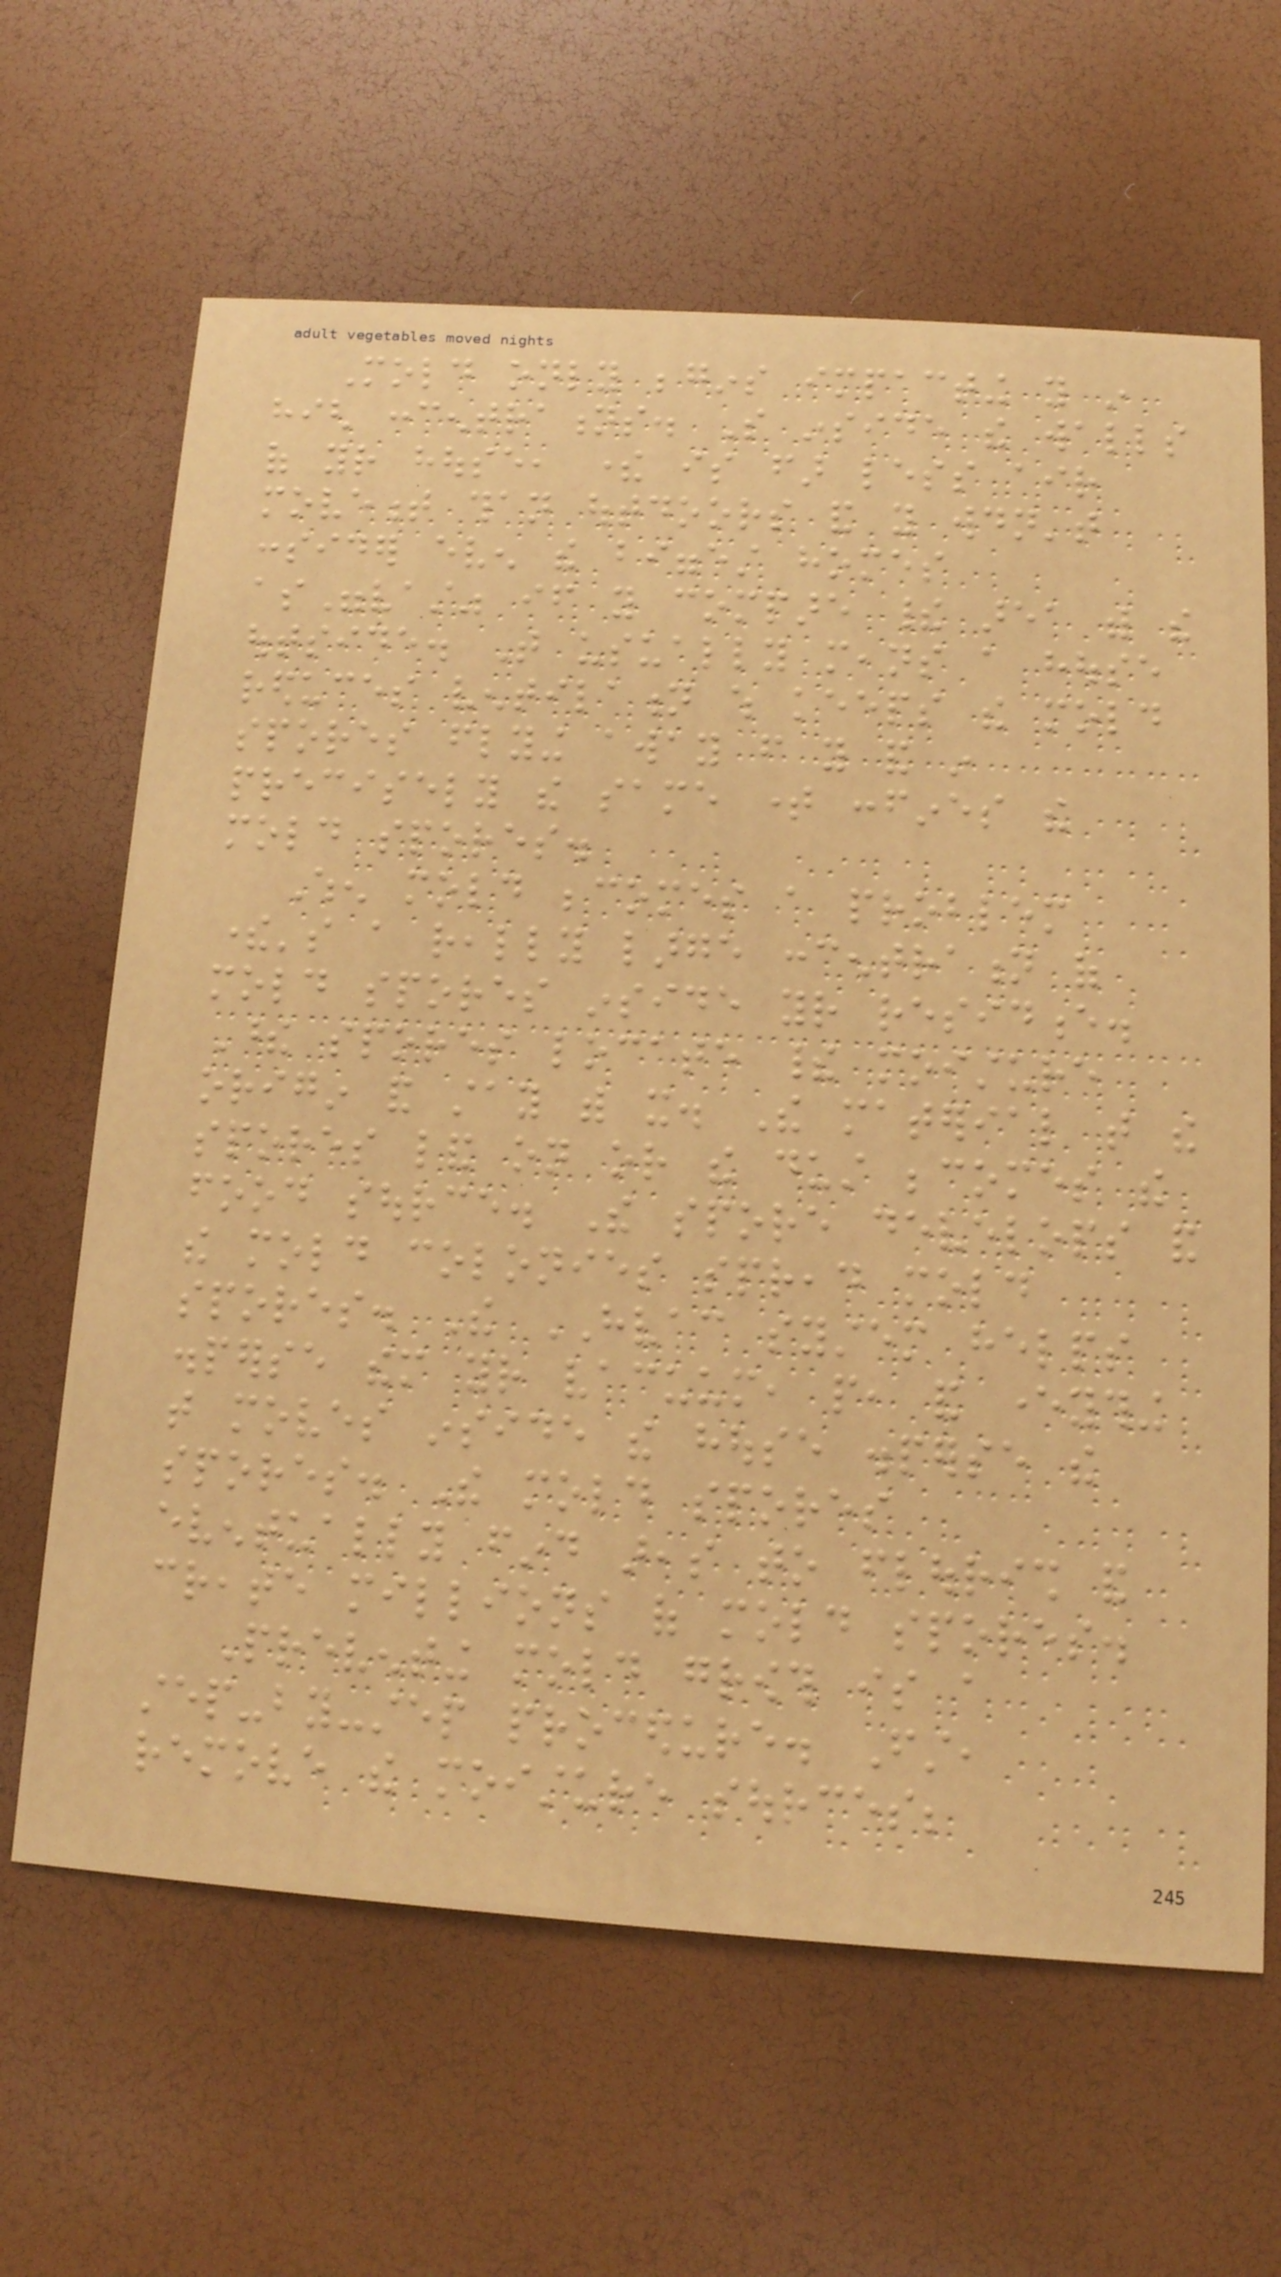Mold only begins impacting you in
high concentrations. So inside the walls
of your house, there is far less air
movement than outdoors and you wouldn't
consider even the biggest homes
as"vast" if you compare their area with the
outside. That usually means a house
reduces ventilation which keeps the mold
spores flying away from you and in
precisely the same time confines the
mold spores.
When mold becomes a problem
there's a really large concentration of
mold spores inside your residence.
These spores locate their moisture
origin and stay with it. The material that the
spores land on or the dust becomes the
food source. The spore develops and
the mold colonies spread mold
spores. The HVAC system helps
disperse them your vacuum, people, and everything
that moves inside the house disperse the
spores. The mold spores
eventually find areas to flourish and
create millions of mold spores.
Preventing mold growth is a
step-by-step procedure. First,
remove the moisture sources;
